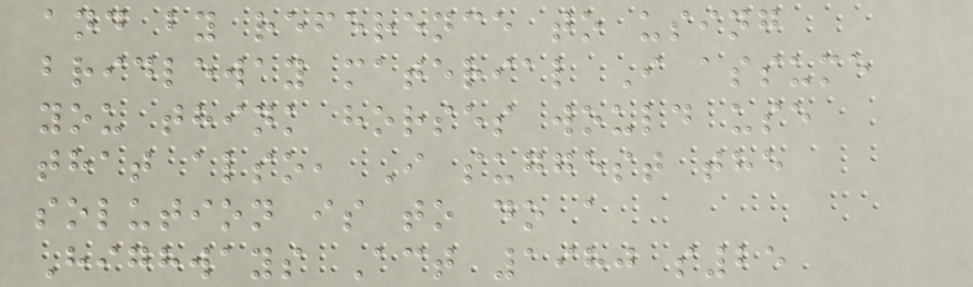and by reference to using
bridleway material I assume
you think horses would use
that also, I suggest the
solution is to do a
Highways Act 1980 s25
